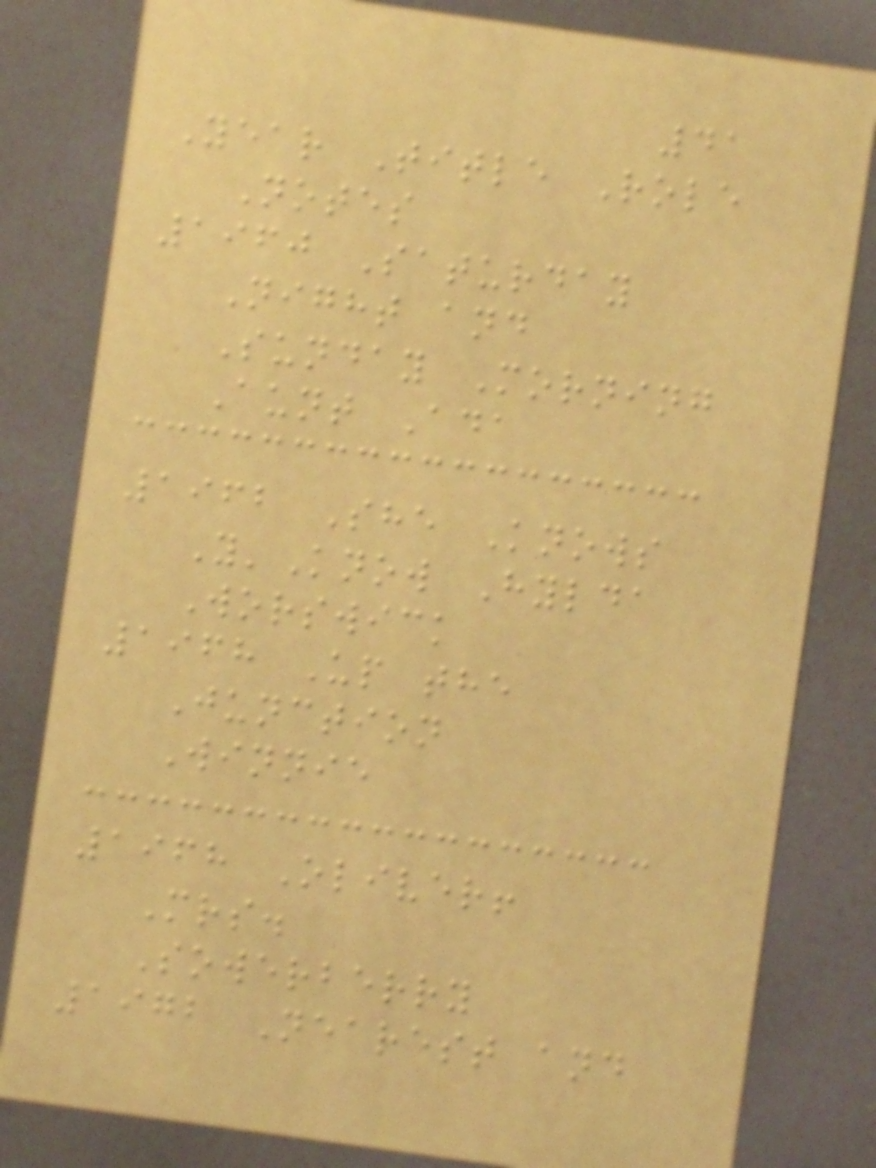41
Year Title Role
Notes
1960 Saturday
Night and
Sunday Morning
Aunt Ada
1962 She Knows
Y'Know Hylda
Worswick
1968 Up the
Junction
Winnie
1968 Oliver!
Mrs.
Sowerberry
1972 Nearest and
